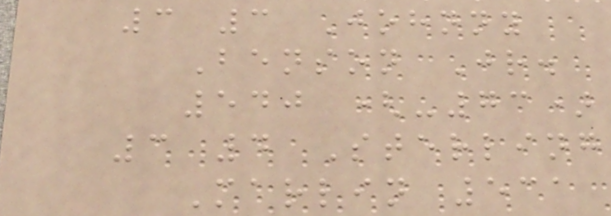3 3 Johnny
Benson Jr.
540 (-73)
3 4 Sterling
Marlin 531
